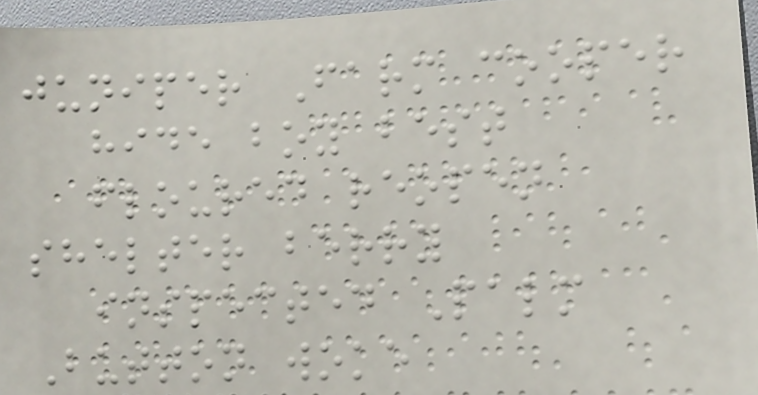juniper Farm cooper
hide boy best
floured reopen
shelter berry
inspected Palm
Button woke
